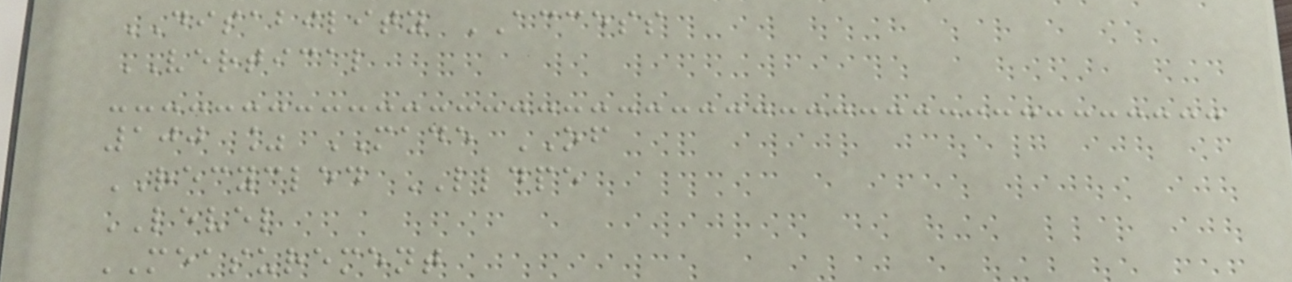DISABILITY ACCESS
VERTICAL
100 % MADE OF
RECYCLED LLDPE
LEVEL
MEASUREMENT
